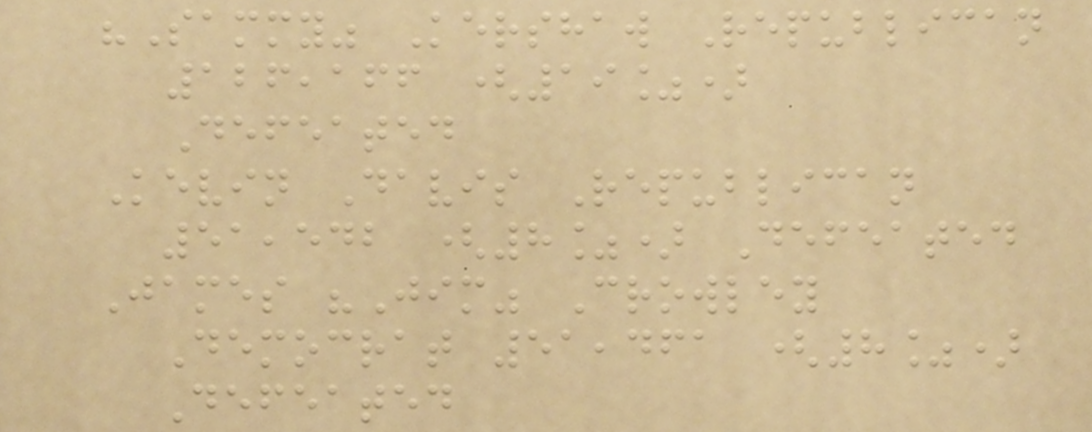"Sammy" Kershaw Republican
126,166 (19%)
Defeated
Kevin Davis Republican
51,542 (8%) Defeated
James "Jim" Crowley
Democrat 51,461 (8%)
Defeated
